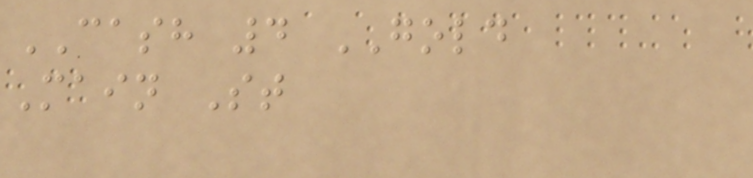CASH 4 GOLD
Main St
